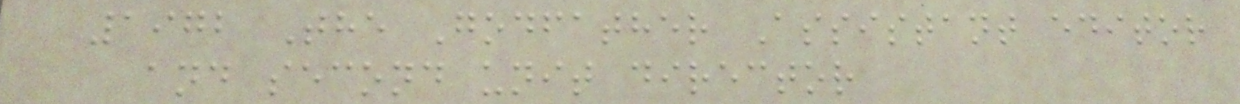1972 The Godfather Assistant editor
and second unit director
